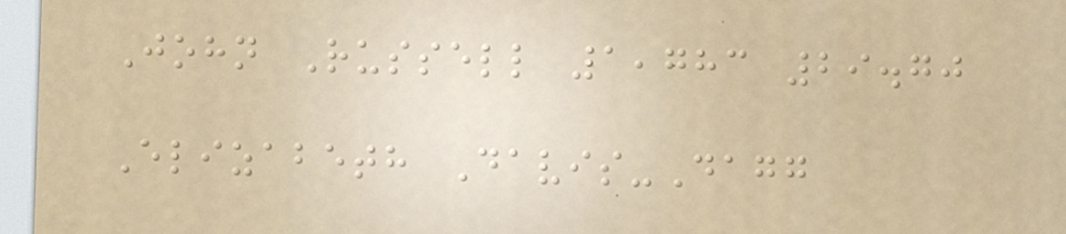John Russell 1,783 29.70
Elizabeth Davis-Dagg
